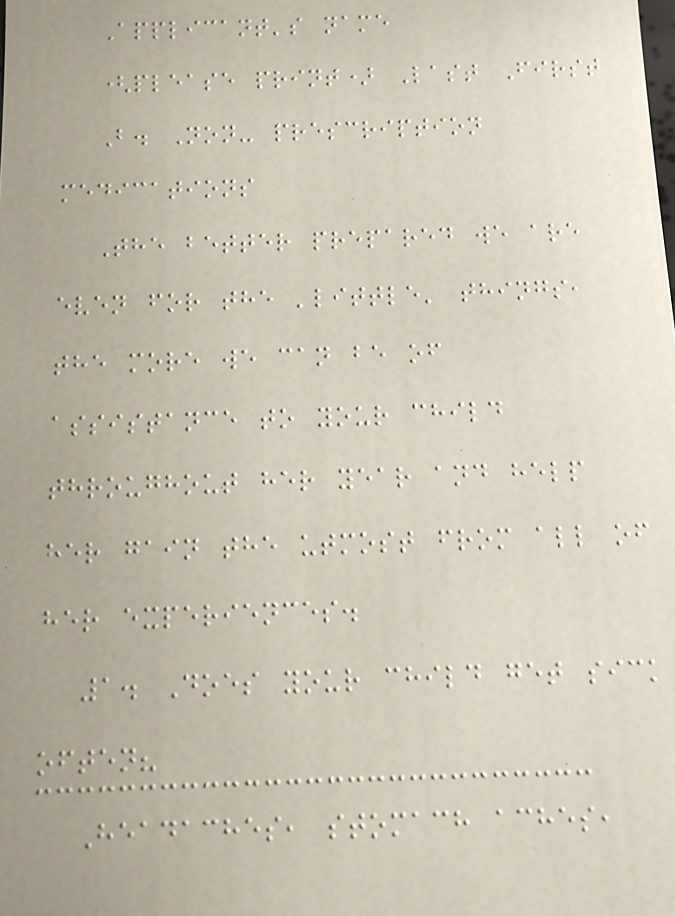Applicant's name
(please print) Last First
B. Non- prescription
medications
The better prepared we are
even for the 'little' things,
the more we can be of
assistance to your child
throughout her year and help
her gain the utmost from all of
her experiences.
1. Does your child get sick
often?
Headaches, stomach aches,
